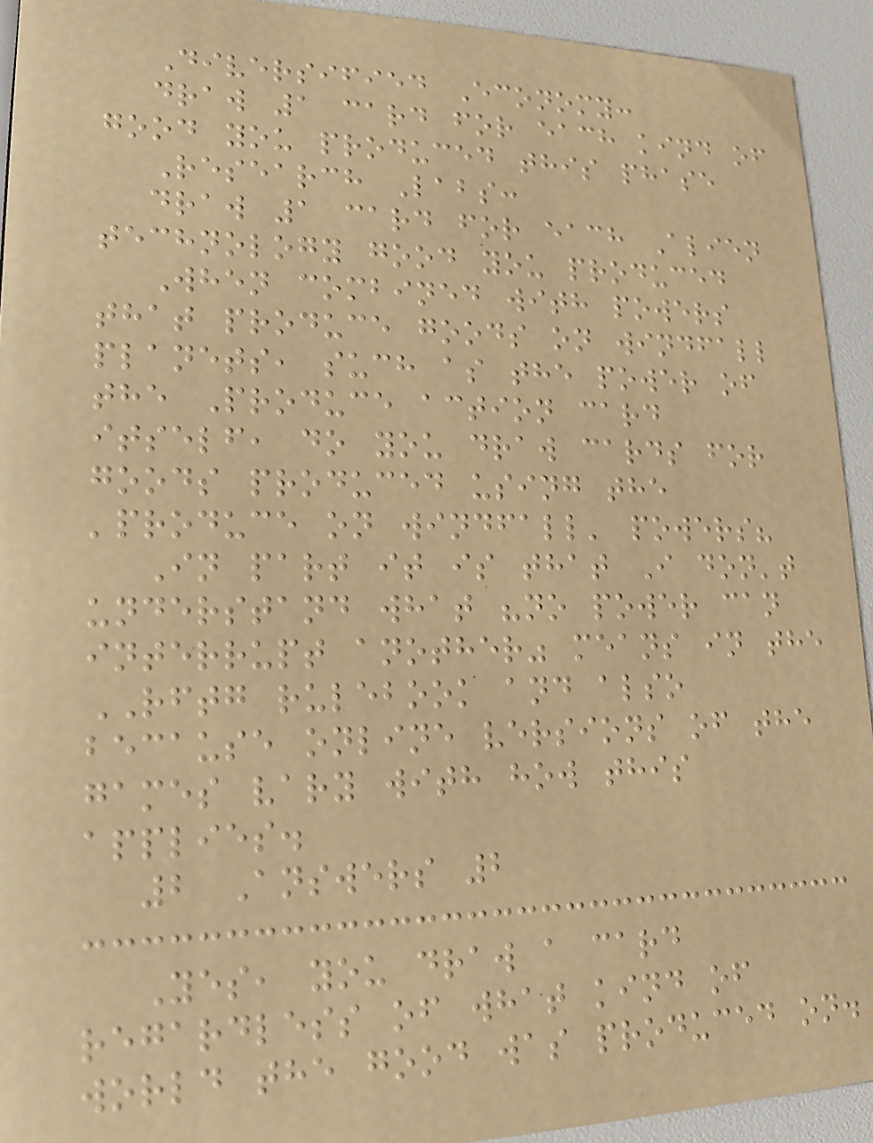Diversified Economy:
draw 1 card for each kind of
good you produced this phase
Research Labs:
draw 1 card for each Alien
technology good you produced
When combined with powers
that produce goods on windfall
planets, such as the power of
the Produce action card
itself, do you draw cards for
goods produced using the
'produce on windfall' powers?
In part it is that I don't
understand what "no power can
interrupt another" means in the
RFTG rulebook and also
because online versions of the
games vary with how this
applies.
2 Answers 2
Yes, you draw a card
regardless of what kind of
world the good was produced on.
